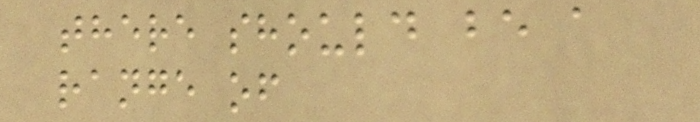there should be a
range of
